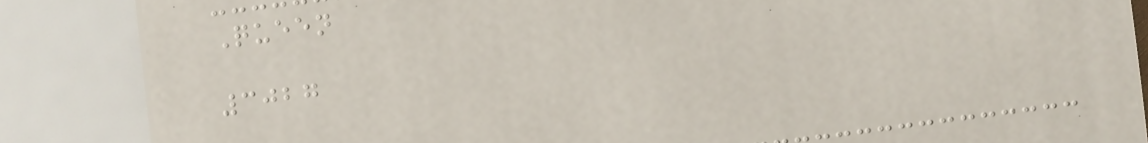Queen
3027
